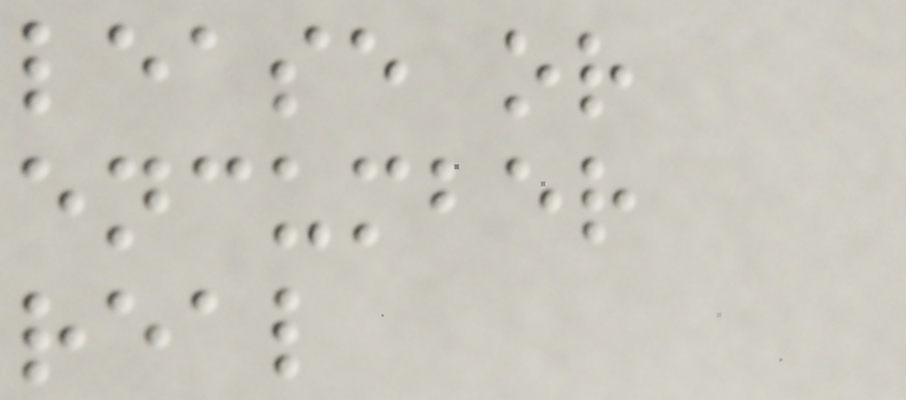lease or
encumber
real
